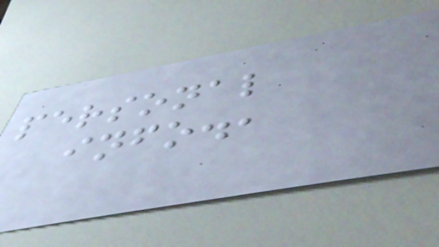personal
info.,
